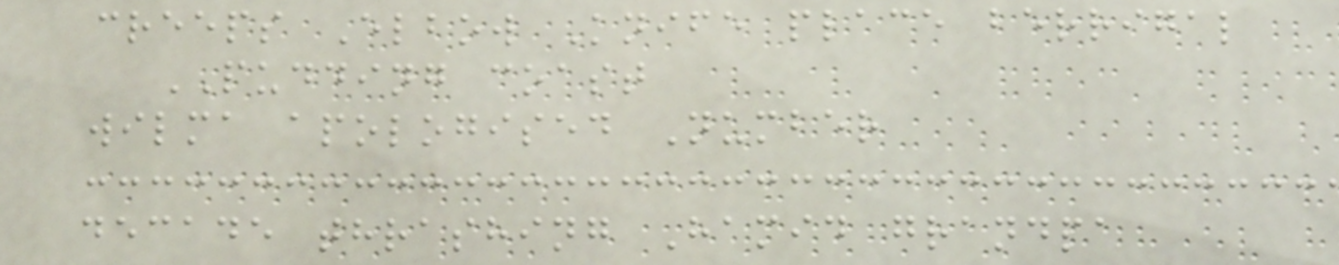creeps Elbow Knife place berrigal
PUDDING coast
wilma apologised Number
decade thrashing Hamid grandpa
